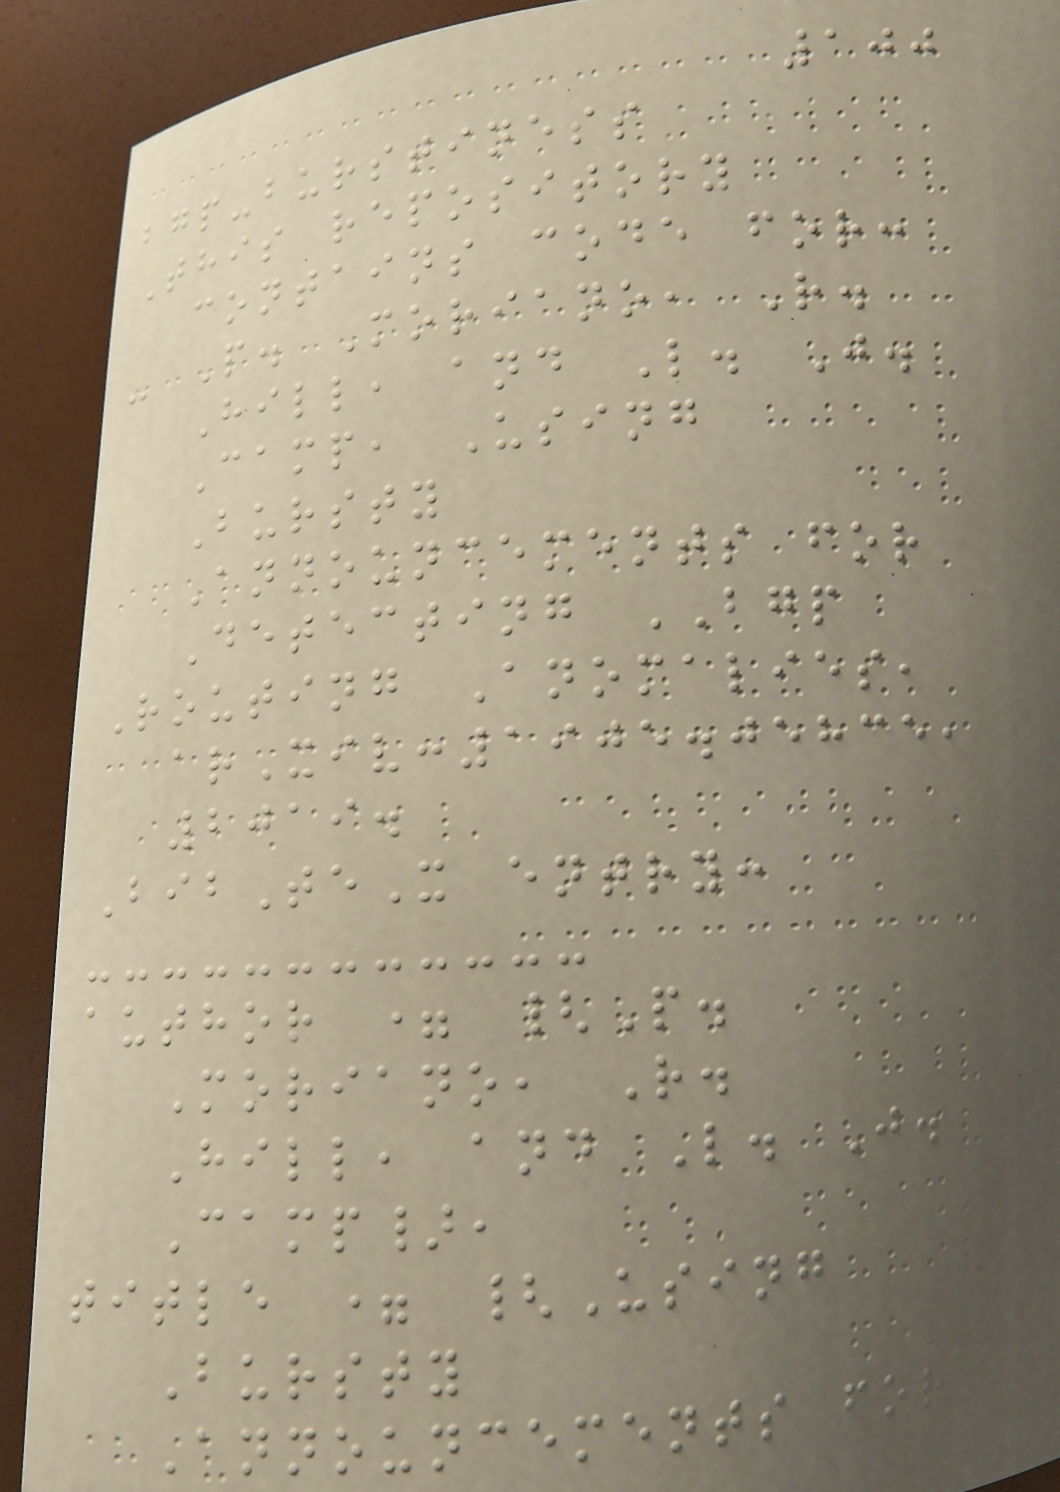100
bgp-burstiness
This repository
contains code for:
- P. Moriano, R.
Hill, and L. J.
Camp, Using
Bursty
Announcements for
Detecting BGP
Routing Anomalies,
arXiv:1905.05835,
2019.
BibTeX entry:
author = {P.
Moriano, R.
Hill, and L. J.
Camp},
title = {Using
Bursty
Announcements for
